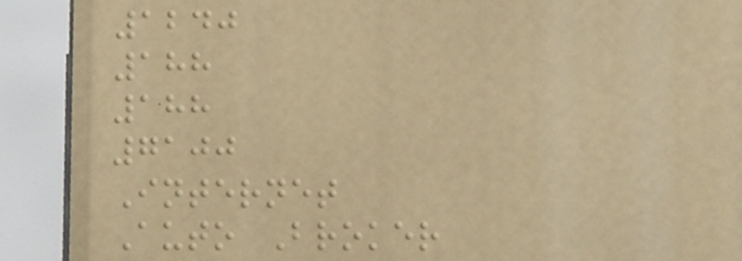1240
188
188
7100
Internet
Auto Broker
